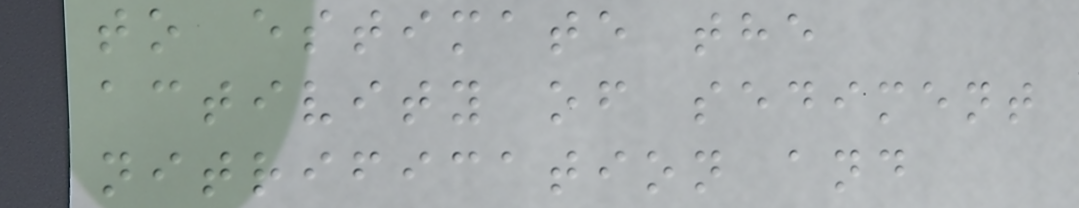to estimate the
activity of sediment
nitrification and
